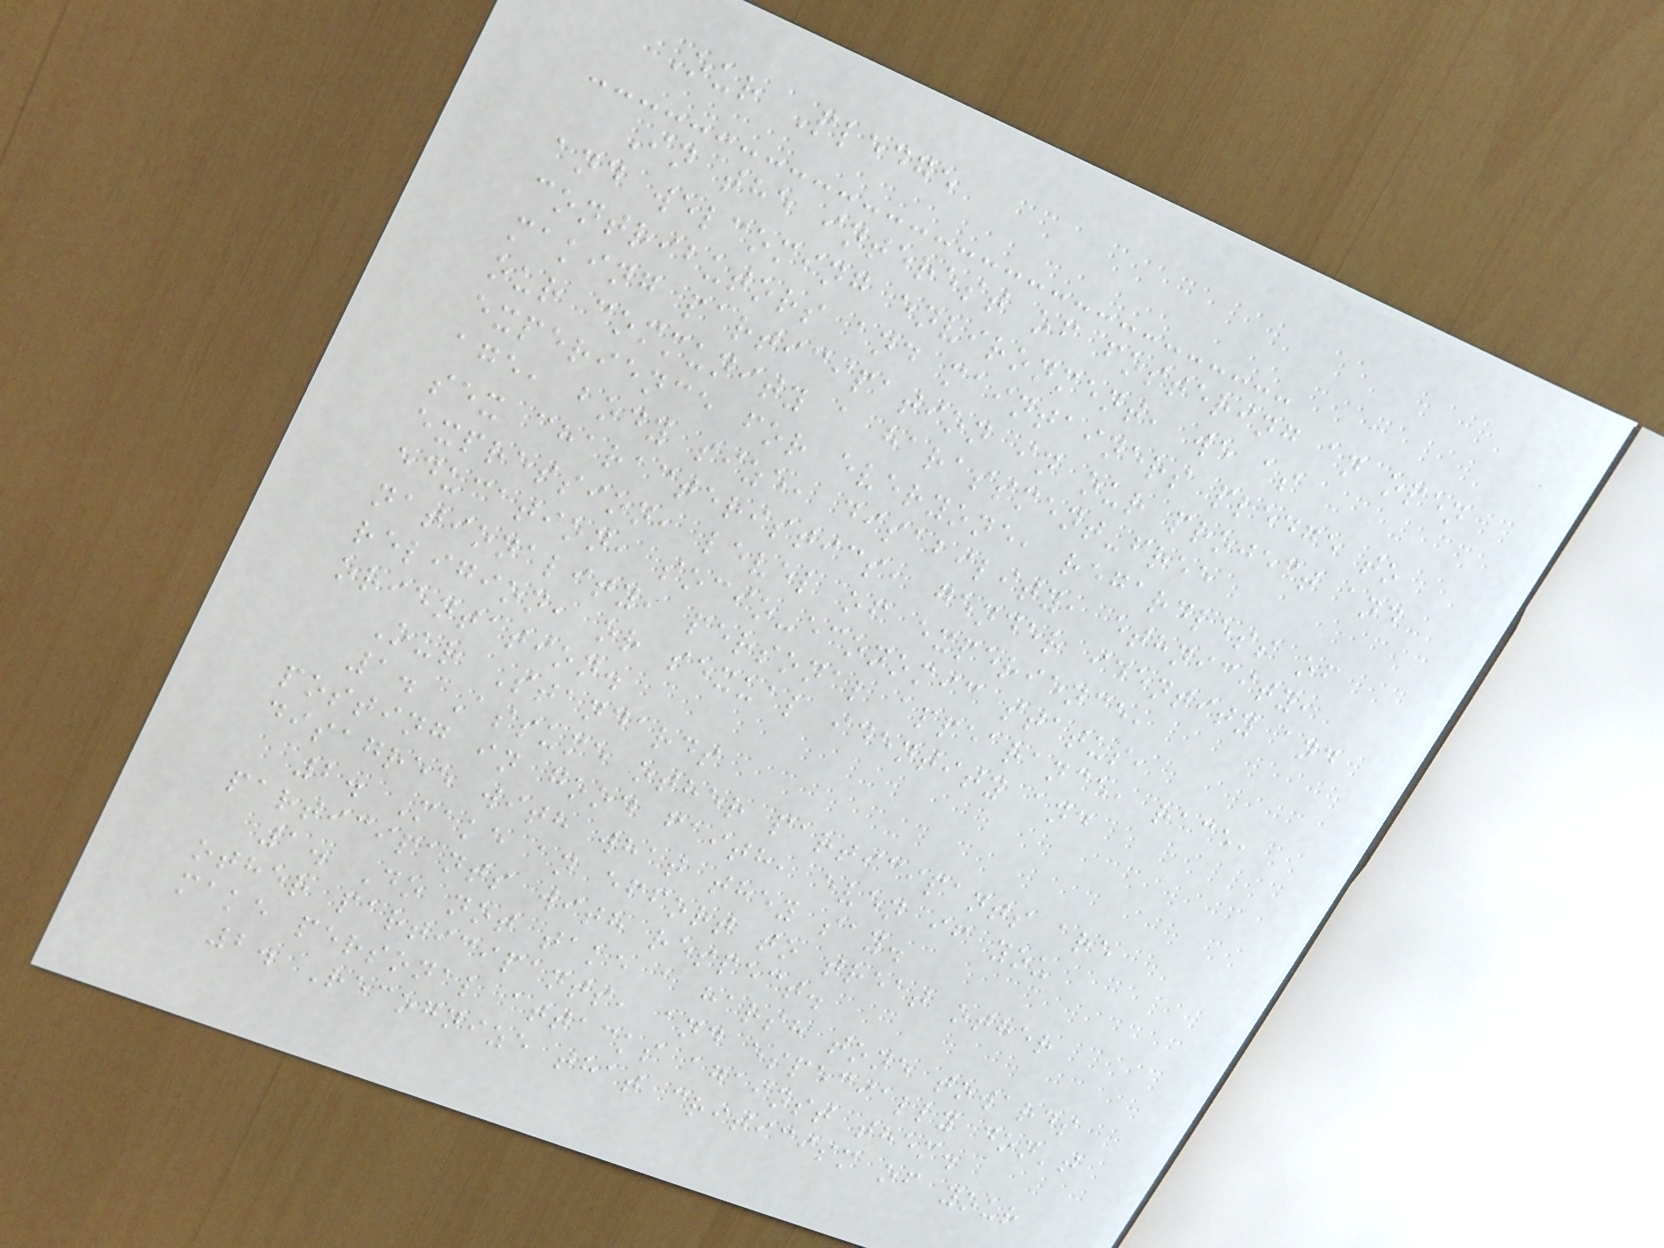Our Pledge
In the interest of fostering an open
and welcoming environment, we as
contributors and maintainers pledge to
making participation in our project and
our community a harassment-free
experience for everyone, regardless of
age, body size, disability, ethnicity,
sex characteristics, gender identity and
expression, level of experience,
education, socio-economic status,
nationality, personal appearance, race,
religion, or sexual identity and
orientation.
Our Standards
1. Assume other participants are
posting in good faith, even if you
disagree with what they say.
2. Make an effort to treat other
participants with respect.
1. Do not take a harsh tone towards
other participants, and especially don't
make personal attacks against them.
2. Recognize that criticism of your
